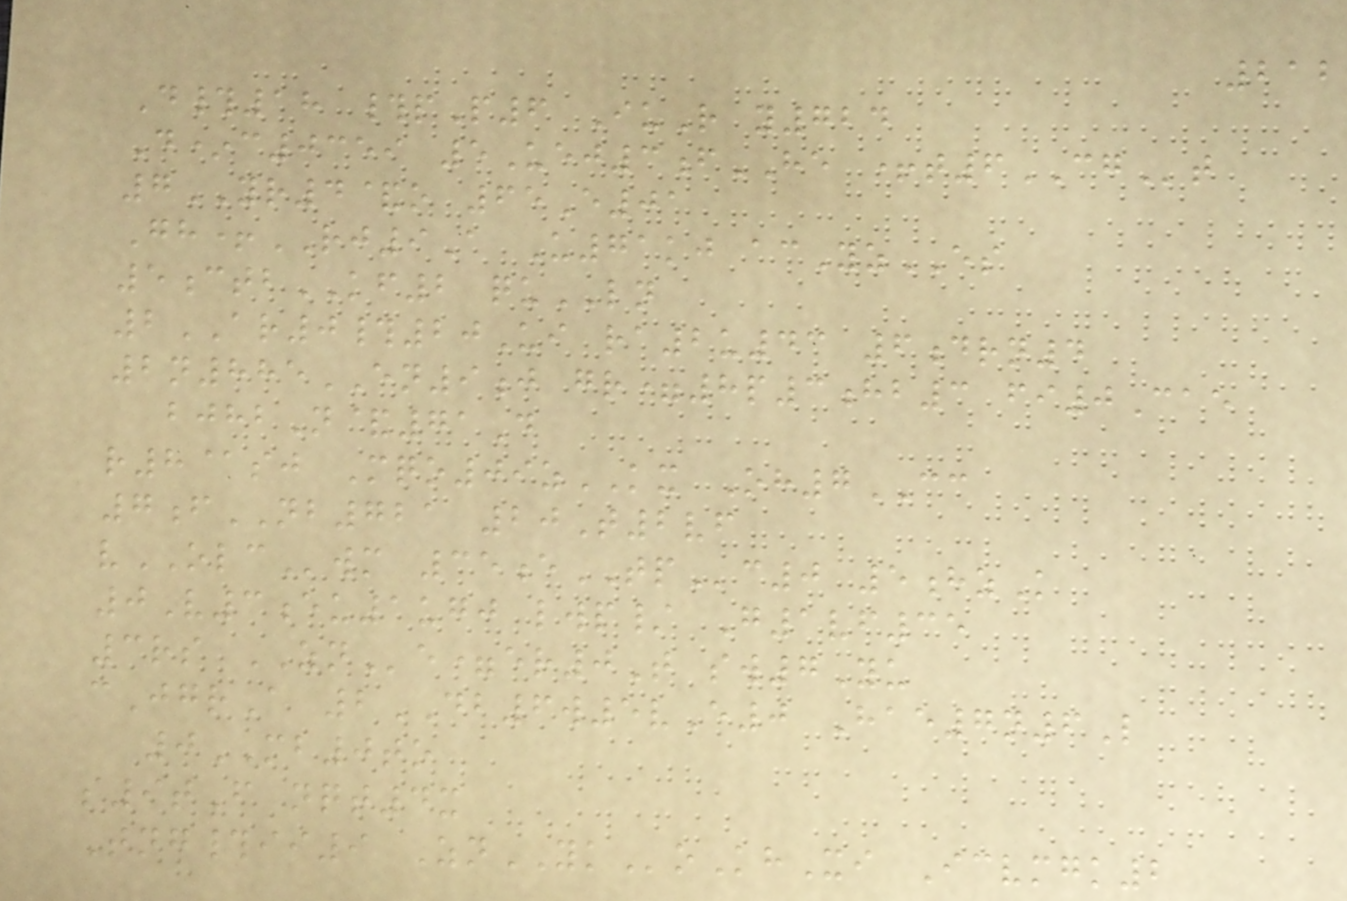212
D#18 #pP6 IuR y724
D*c0359 5Uej3fHE +t6CGt
7YR4&o 65E01
Gh+RJ9A U71kj acYzES
5ctbKF2 quLN
2AR0#20Ui ra2u43 6drn4
2n885EN9j gr=8p3hb3 fi0Cae
bjhbN&71D
r8@sj Mqo09zKX Oh7CC
7fNB721 20T2vf
vOLCwm 35eTPc0 5hzK
0V3eu1ugj lwp/ G1vf35
3rs ZNe=er0T sw7Yu
cJgrA 2DB6w5vE0 Hae7n6L
0MB0to
s9tF nqt4x
Tng#ii9 ZnYKoKhXi Icvmgk2
